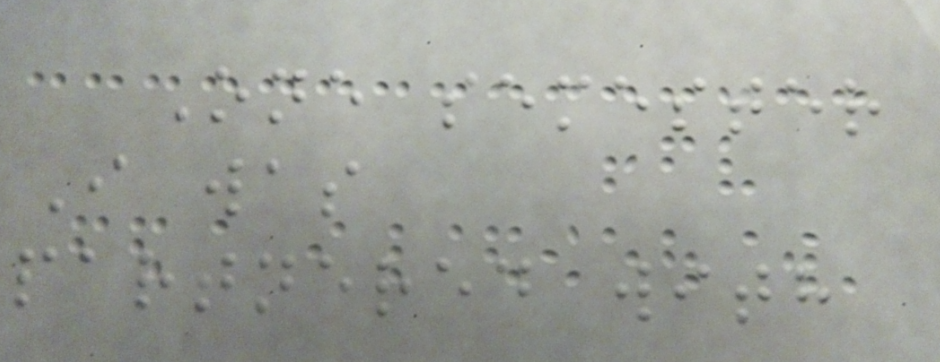One semester
I was
partnered with
